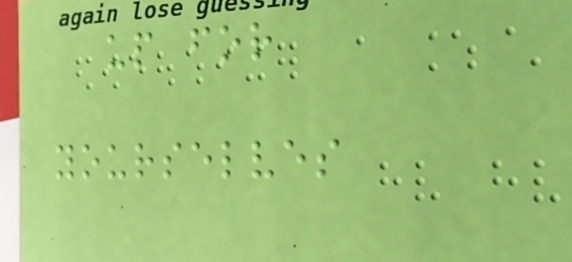up for
yourselves
